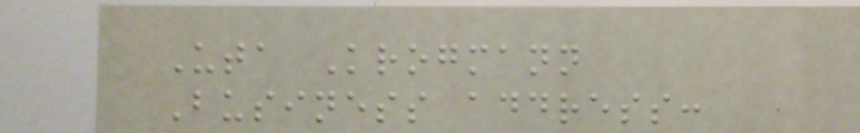Uta Krogmann
Business address:
